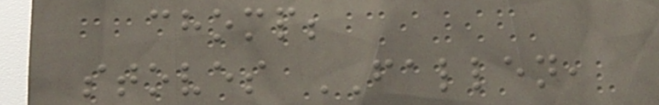chomp;
stoves FALLEN,
